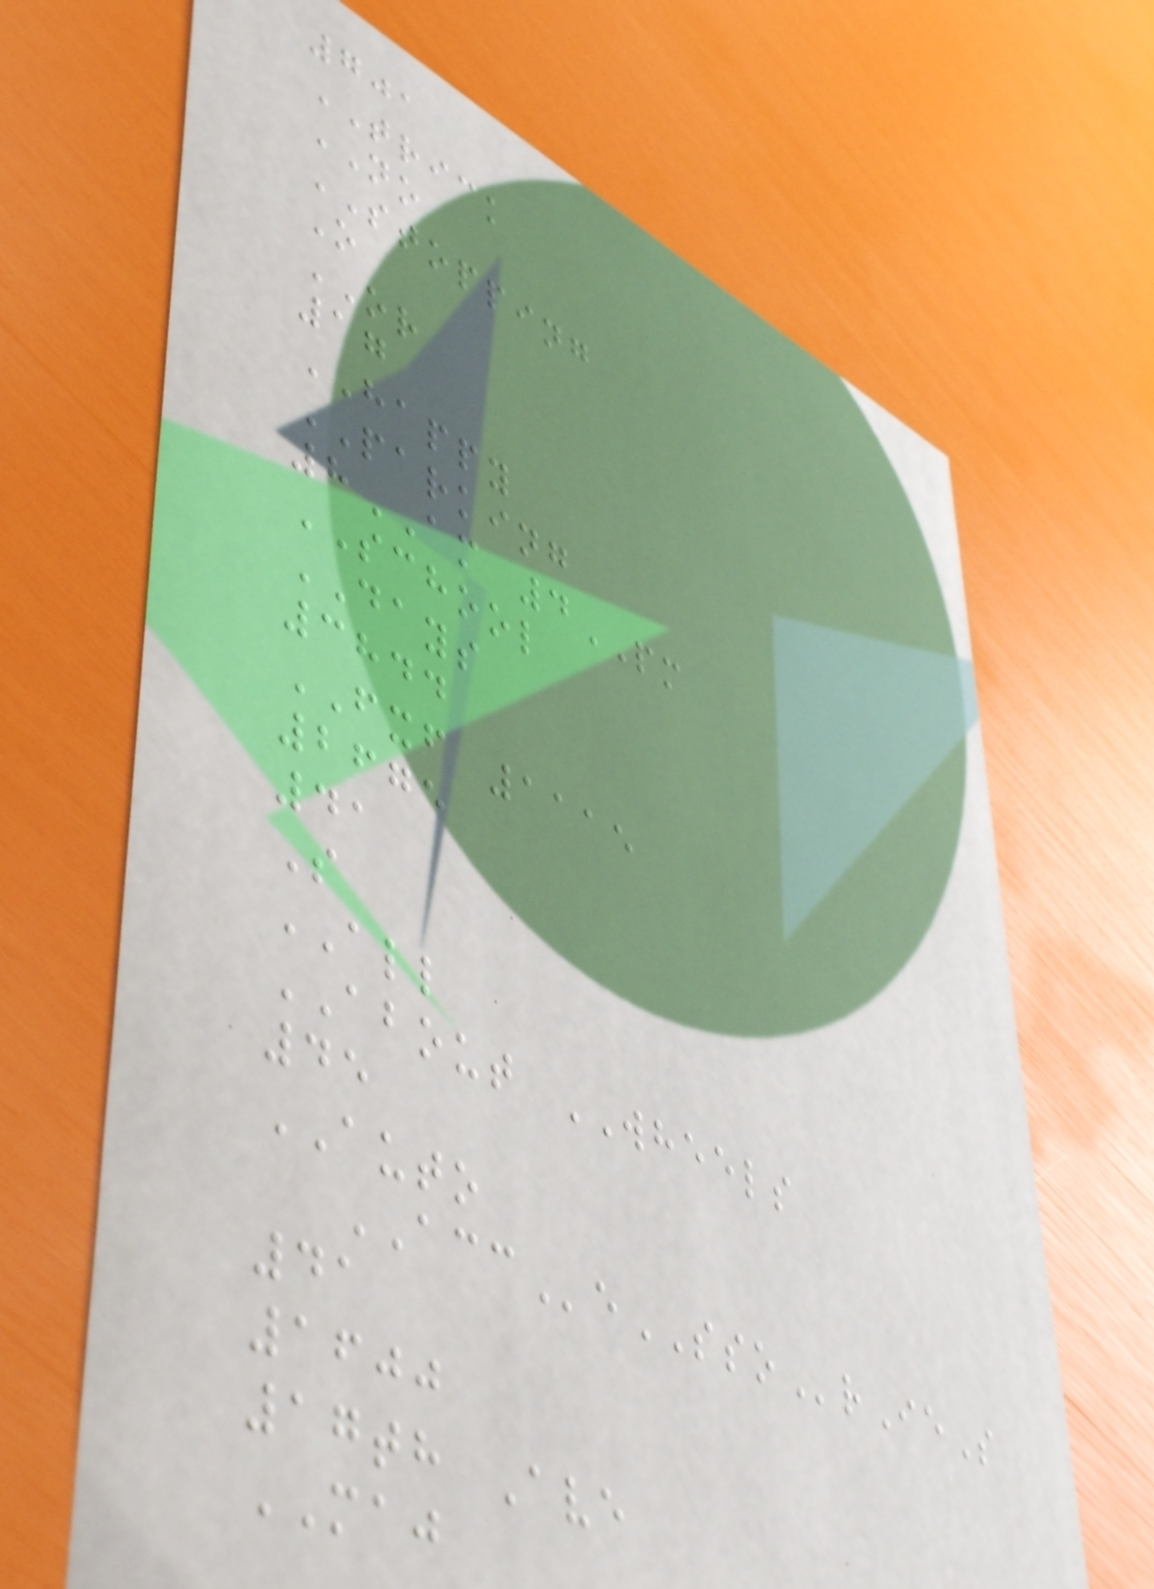701
TRICK
NO
STOPPING
O
OR
17
HAPPY
PARKING
8AM 4PM
SCHOOL
DAYS
3844
FXF 1115
2675
41
S
ALL
ABOUT WHEELS
45
AUTO
ACCeSSOrIeS
41
1600
17th Ave
MAJ
